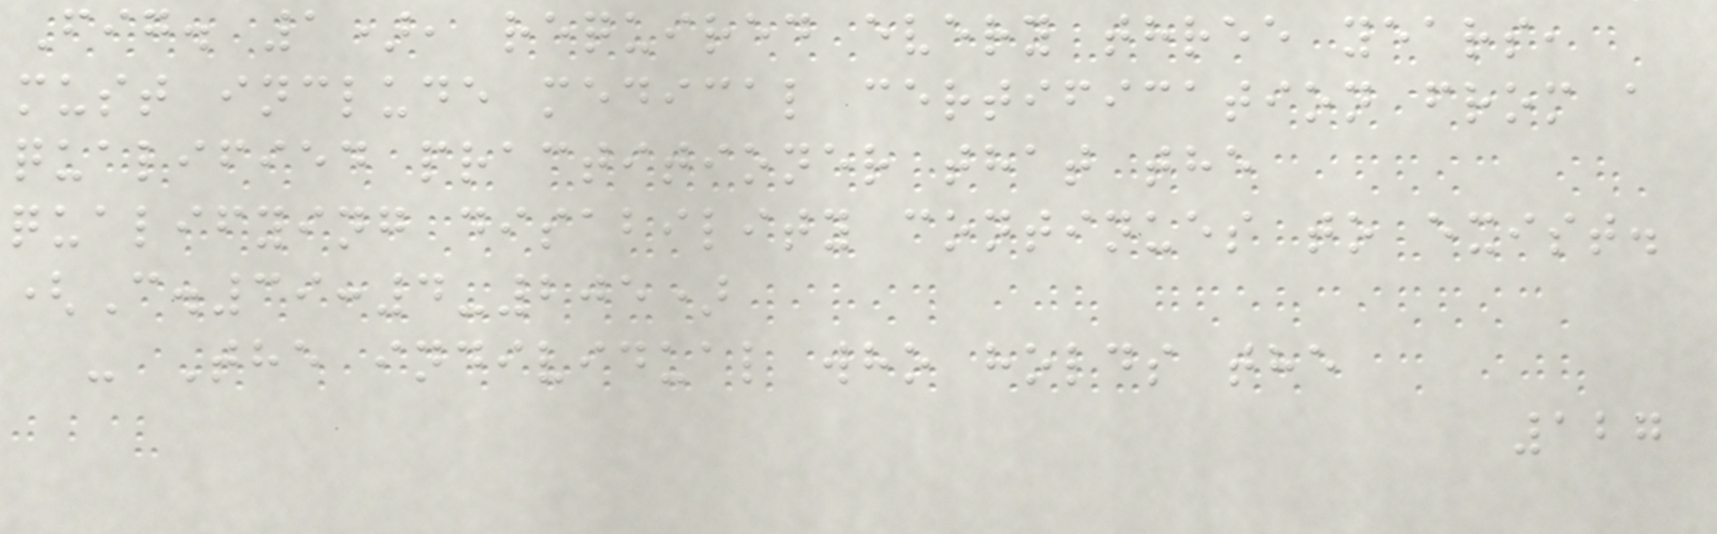Fig. 1), required every three years,
must include medical certification from a
qualified practitioner that the
qualifying disability continues to exist.
(C.39:4-205)
- The individual who holds the
127
